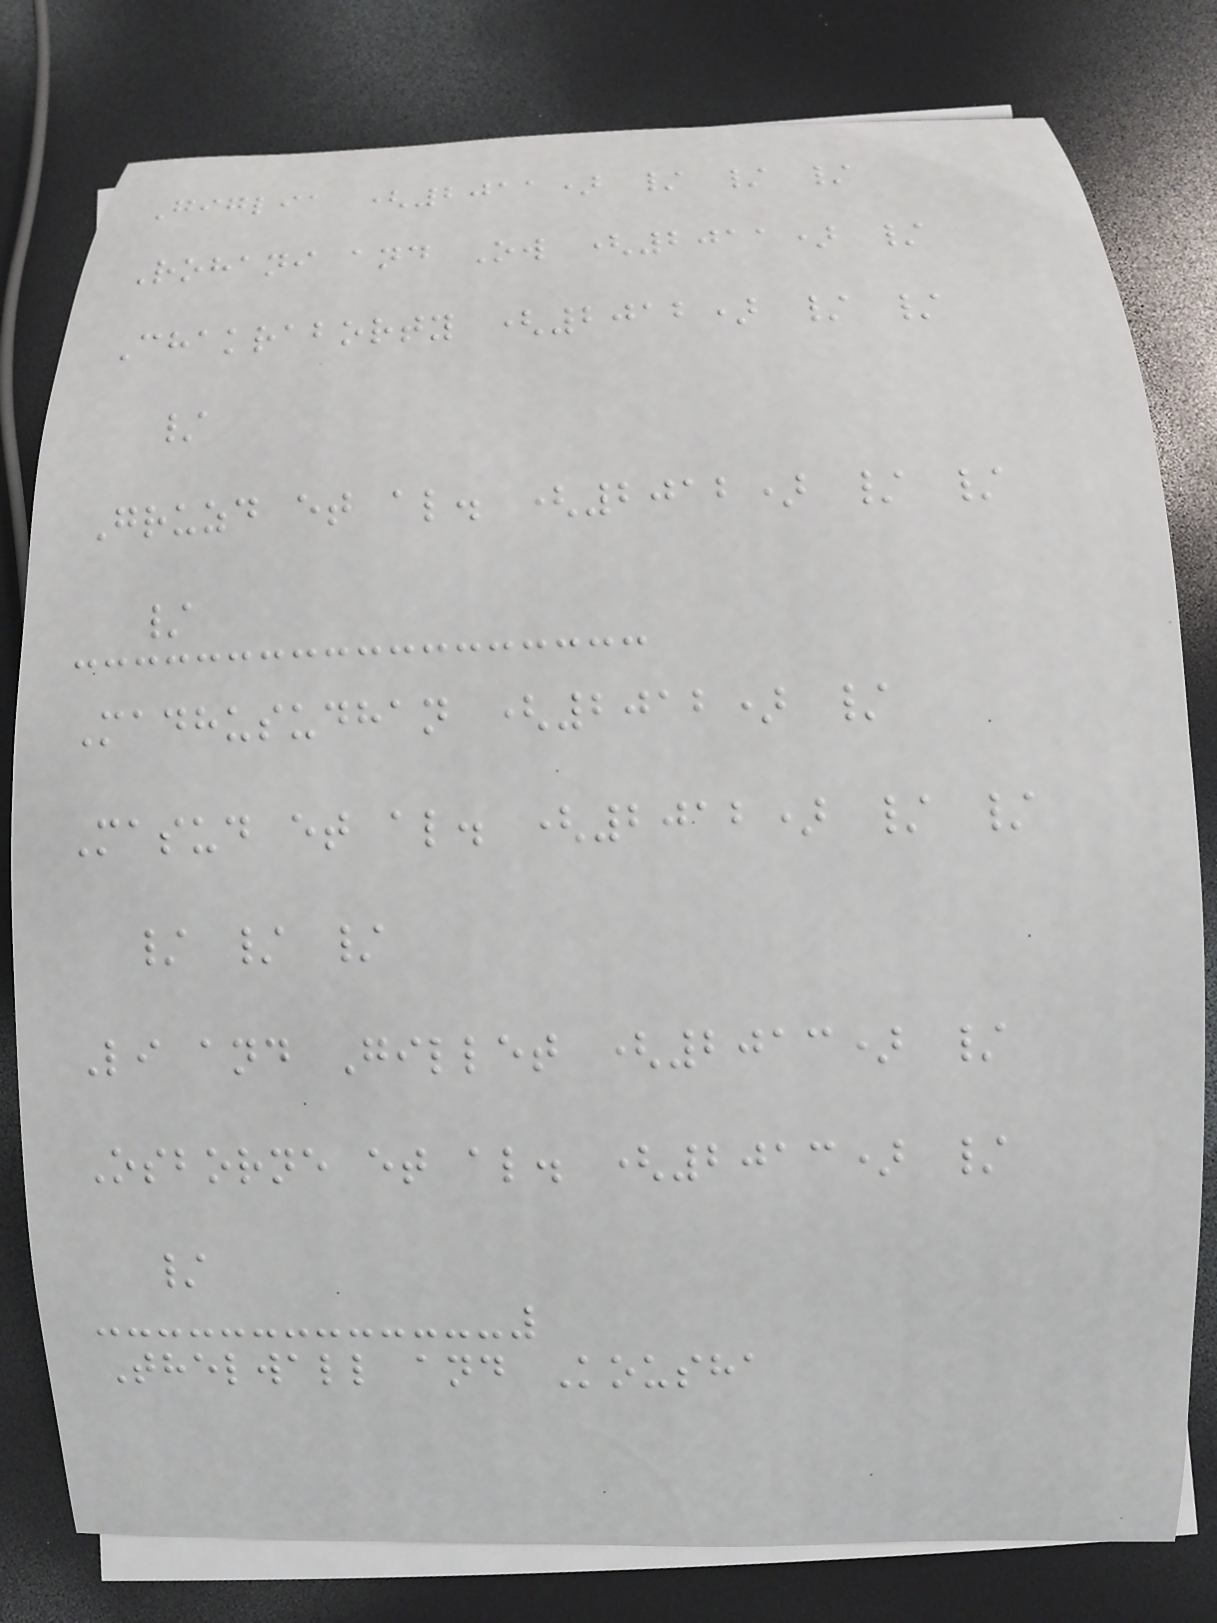Giglia (2011) / / /
Rohani and Ow (2011) /
Chakraborty (2012) / /
/
Gruzd et al. (2012) / /
/
Madhusudhan (2012) /
Masud et al. (2012) / /
/ / /
Li and Gillet (2013) /
Osborne et al. (2013) /
/
Thelwall and Kousha
